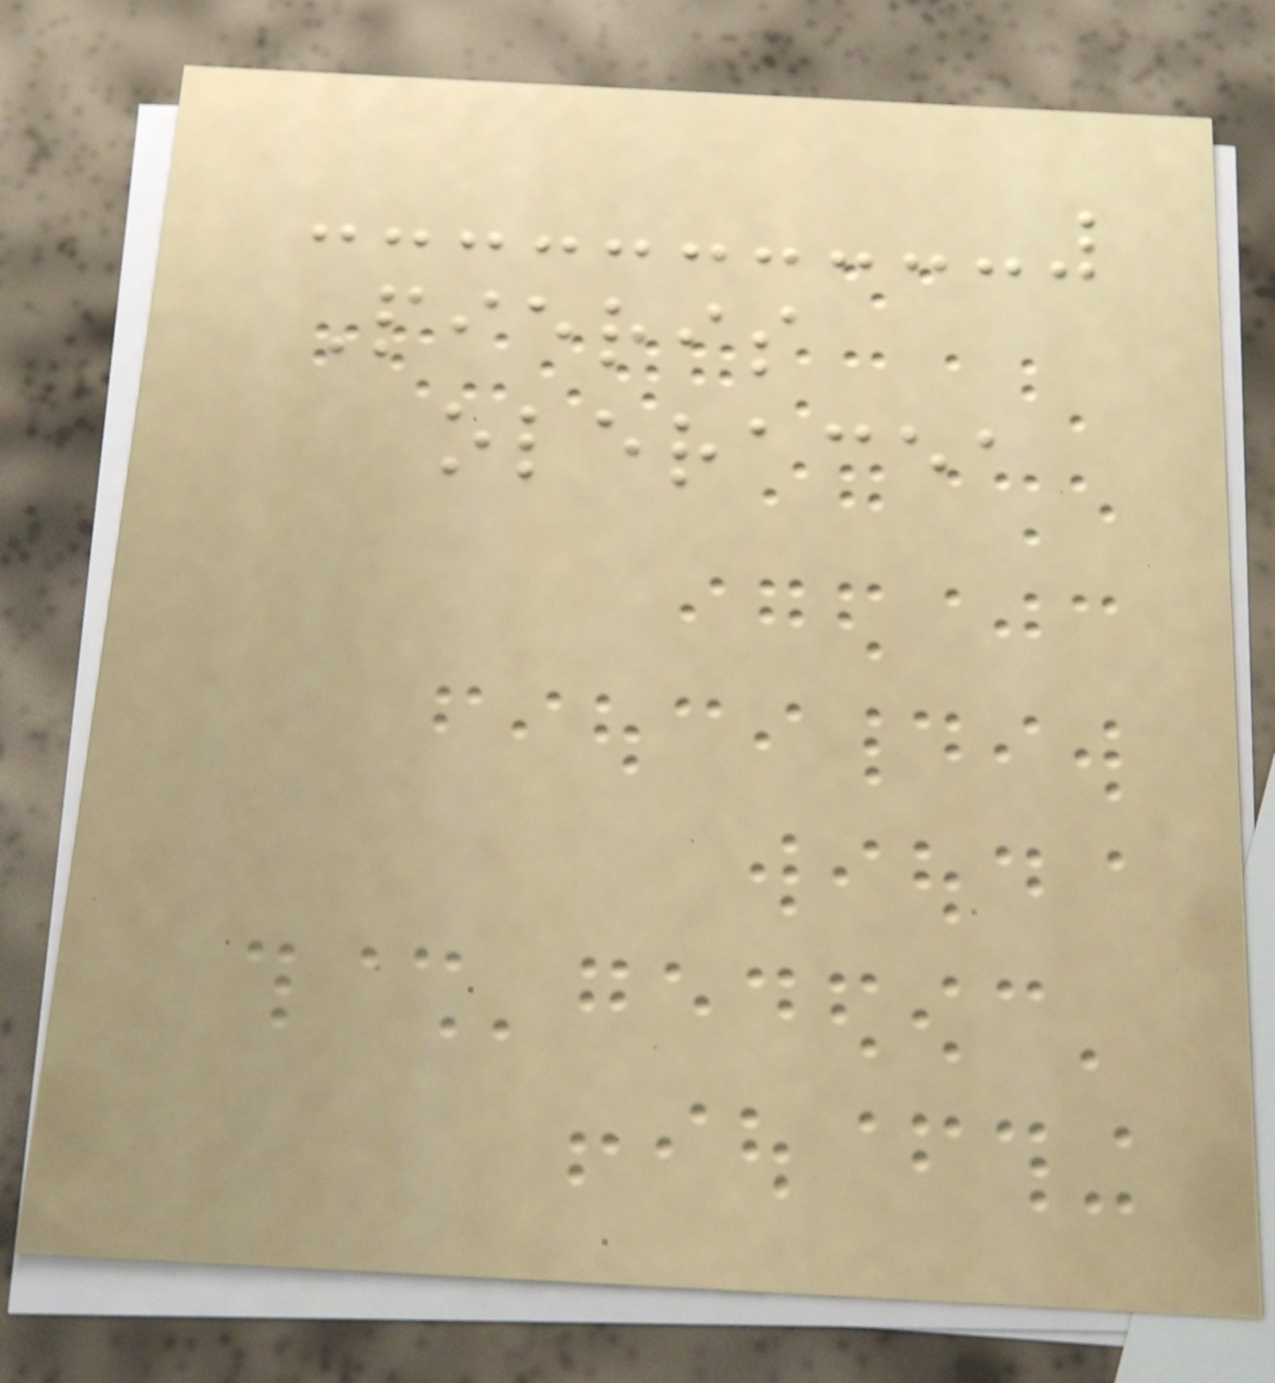Pieris
oleracea
